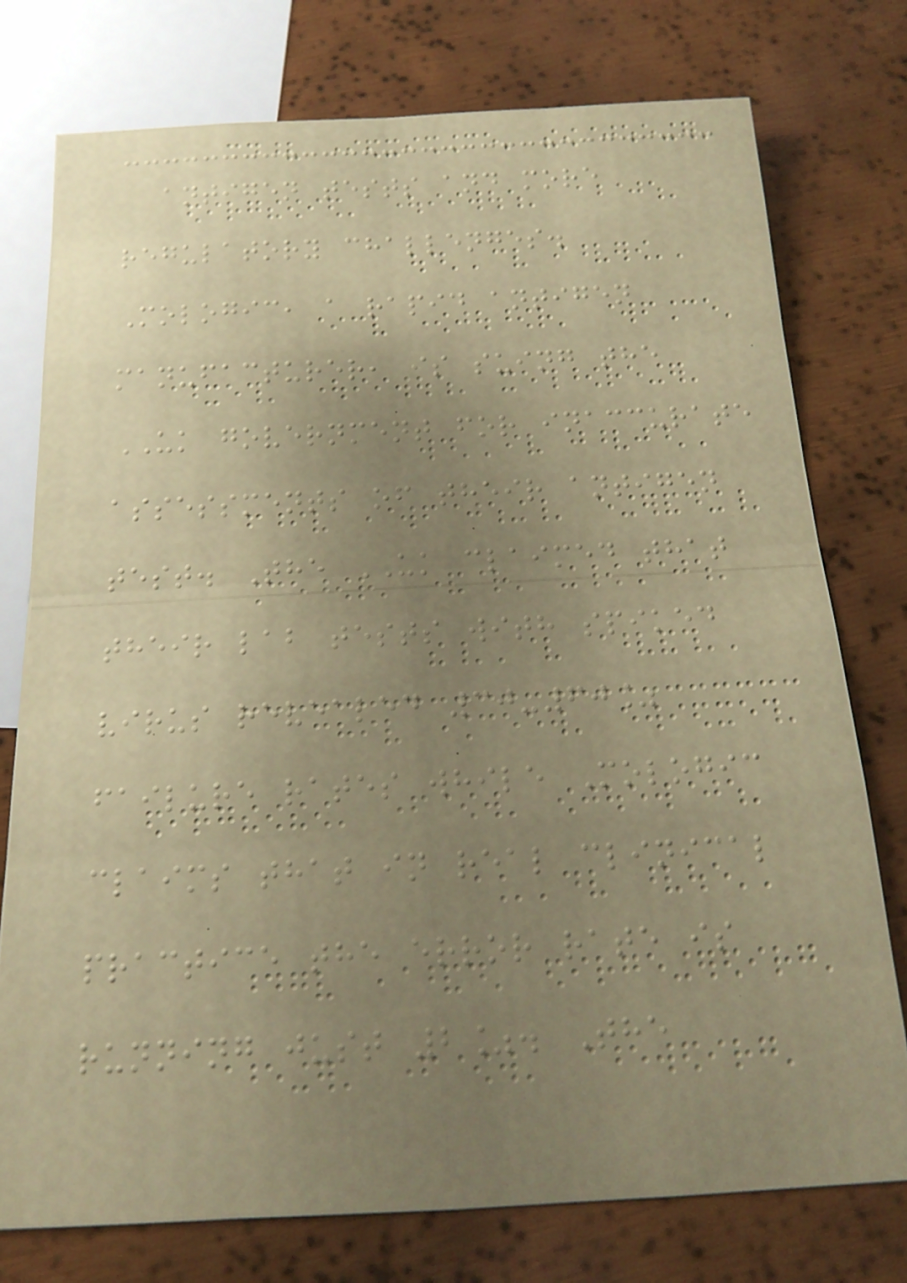antigen tests and more
regulatory challenges.
Mologic, a rapid antigen
manufacturer, is suing the
UK government for inaccurate
assessments of their antigen
test. The UK claimed that
their lab tests with spiked
virus revealed 30-60%
failure rates while Mologic
claims that in real clinical
practice the error rate is
running just 2%. The
